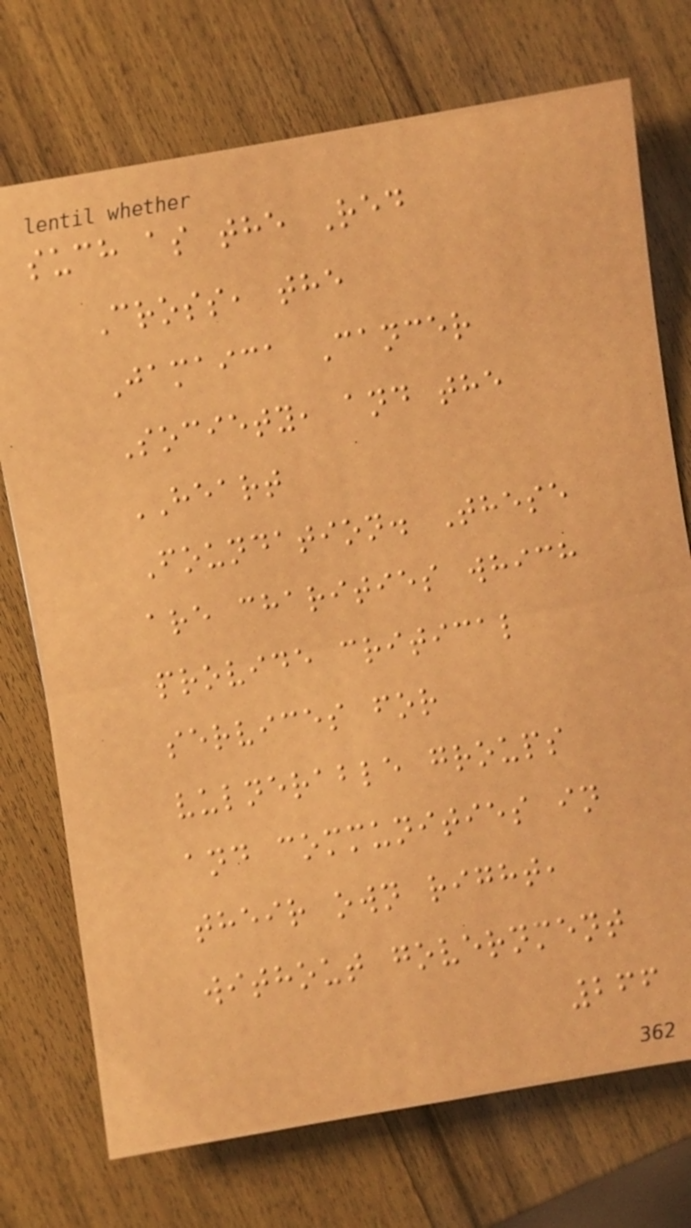such as the Red
Cross, the
Jamaica Cancer
Society, and the
HEART
Foundation. These
are charities which
provide critical
services for
vulnerable groups
and communities in
their own right,
without government
266
